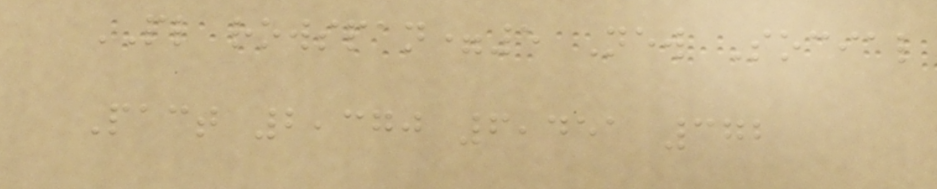PL rowspan=5 New Social
Pact 2,370 6,451 372
